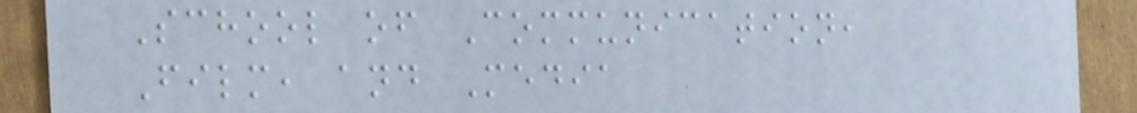School of Communication,
Film, and Media
